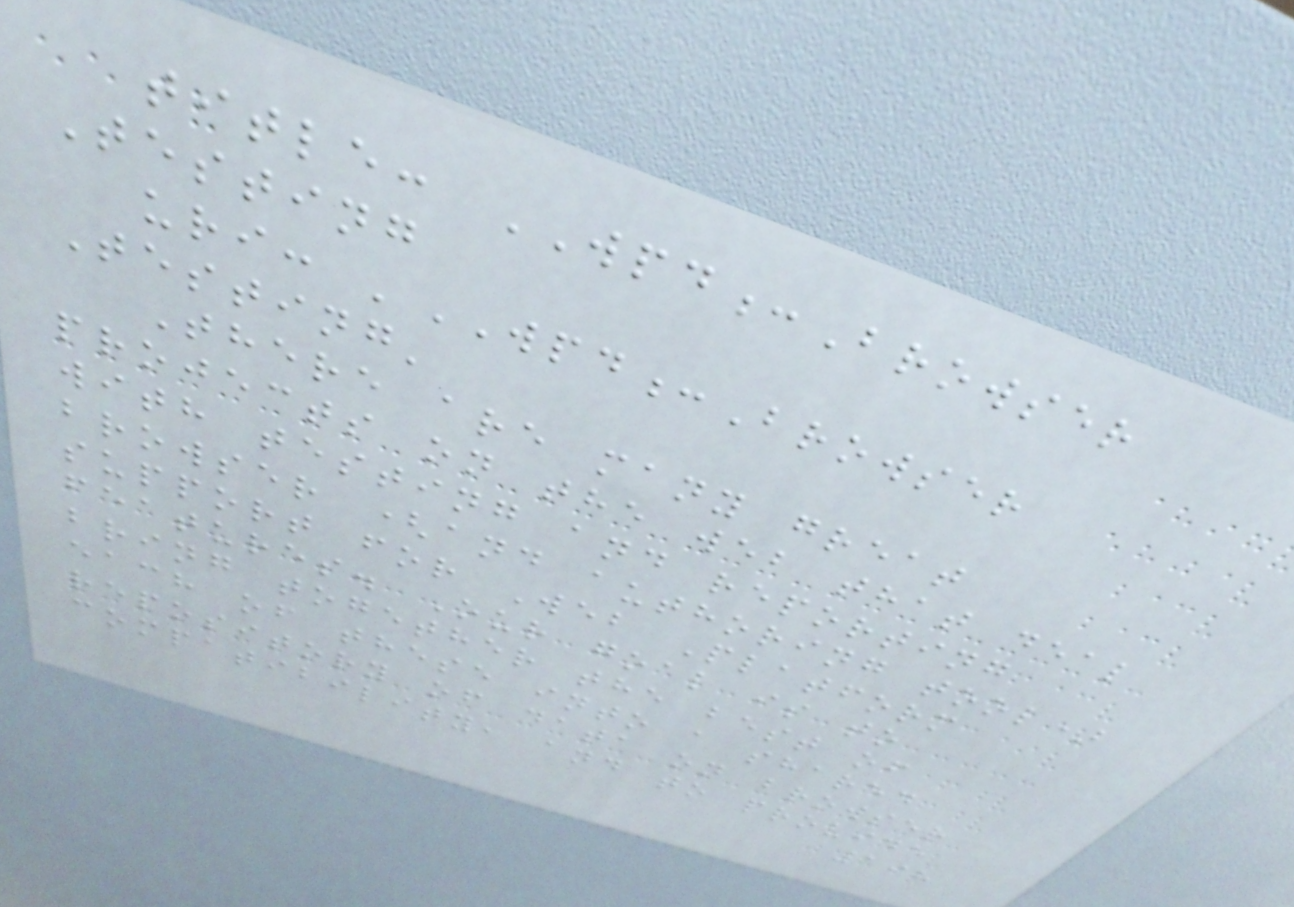title: WPD:Browser
Testing
uri: 'WPD:Browser
Testing'
There are many great
projects on the web that deal
with testing and reporting
browser (and authoring tool)
support for Web Platform
features. Our goal is to
bring together the best of
each of these into a shared
repository of data on browser
compatibility, and to provide
198
